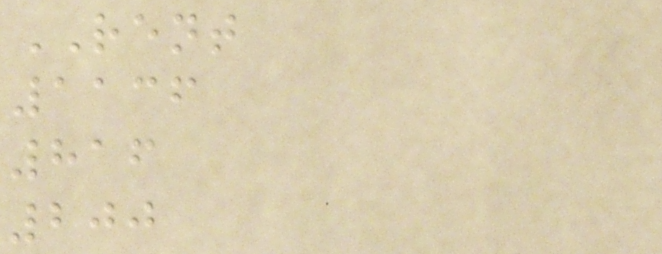RENT
1136
816
200
